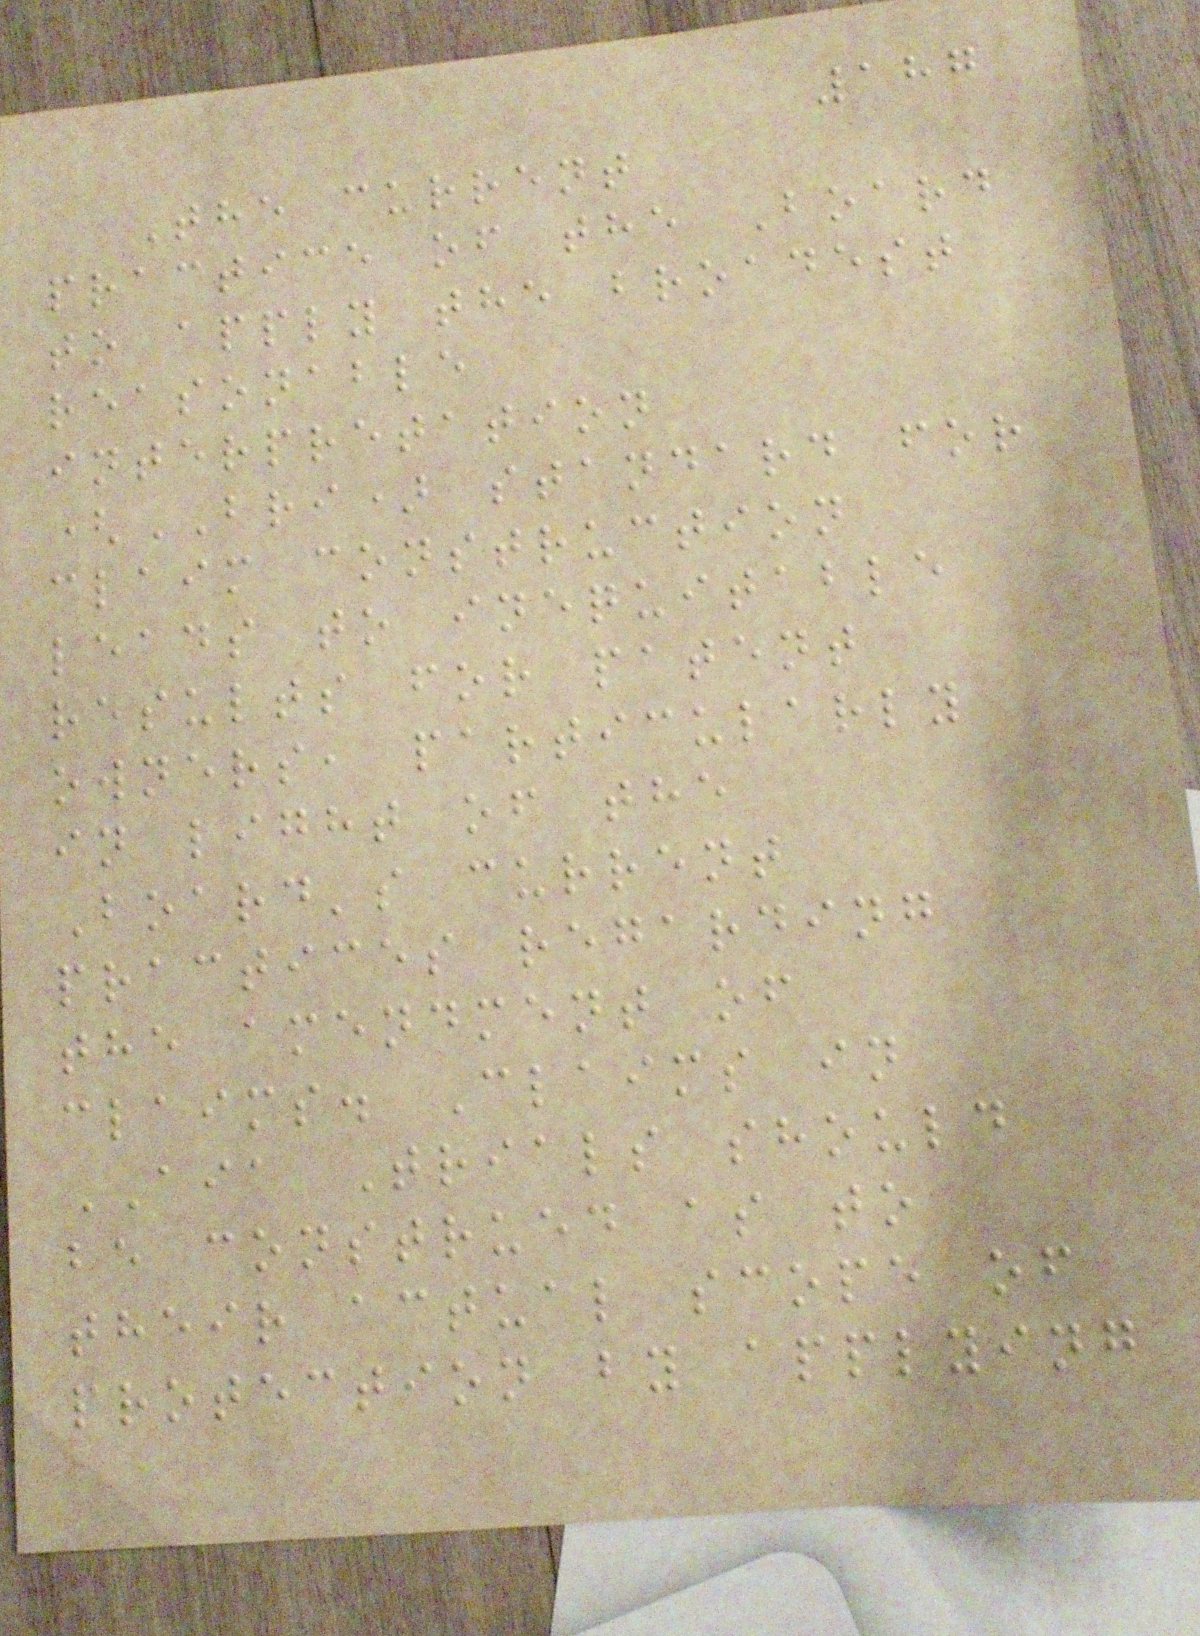187
The current
practice of the Board
to apply the broadest
reasonable
interpretation
(BRI) standard for
claim construction
leads to inequitable
results for patent
owners, particularly
in light of the
Board's current
practices regarding
the amendment of
claims. Claims in
AIA Trials should
be construed as to
their actual scope of
protection by applying
